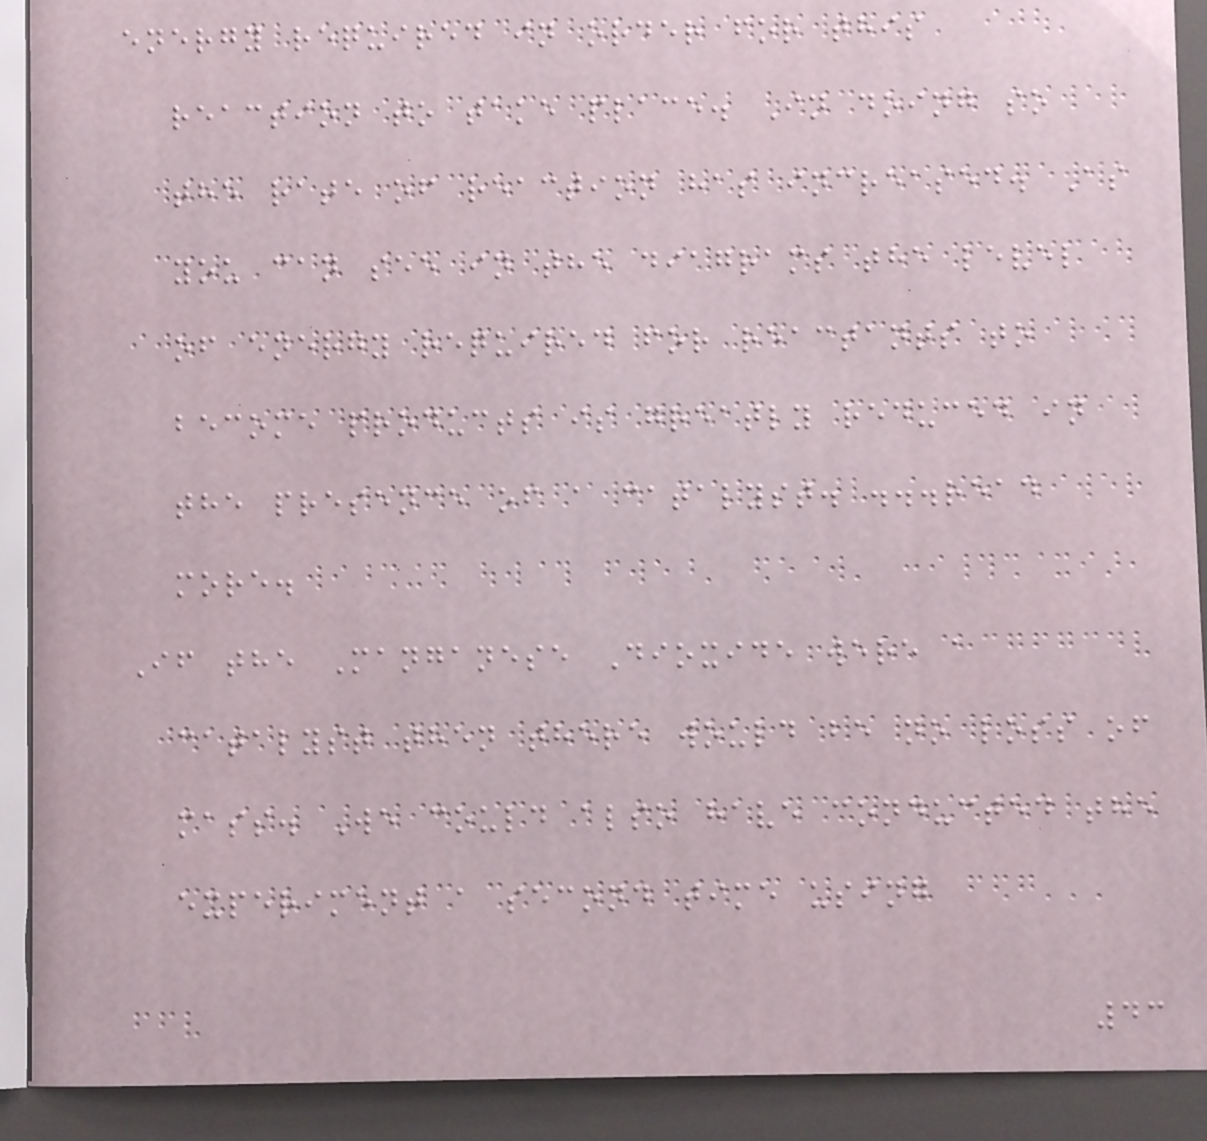energy required in order for this
reaction to take place. In doing so
the rate of reaction has increased. As
you can see in the diagrams the level
of energy required for reactants to
become products is greatly reduced in
the presence of a catalyst. ...read
more.
If the Manganese Dioxide were a
catalyst then there would be no loss of
mass. We could also have conducted the
experiment a second time using
43
